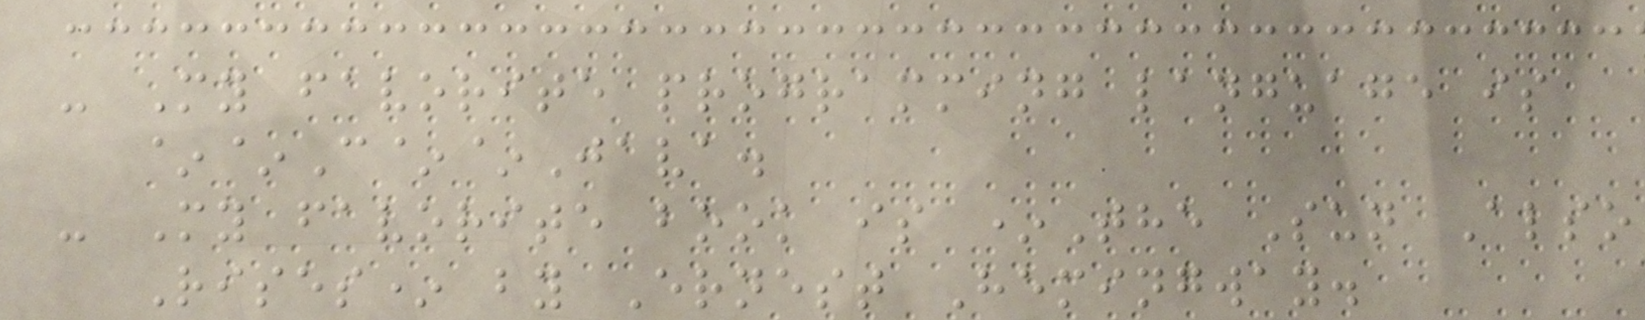- My favorite programming language is
~~C~~Java.
- My favorite book is *The Sun Also
Rises* by Ernest Hemingway.
